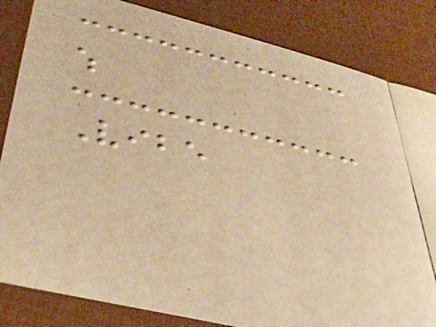which
Vibe
